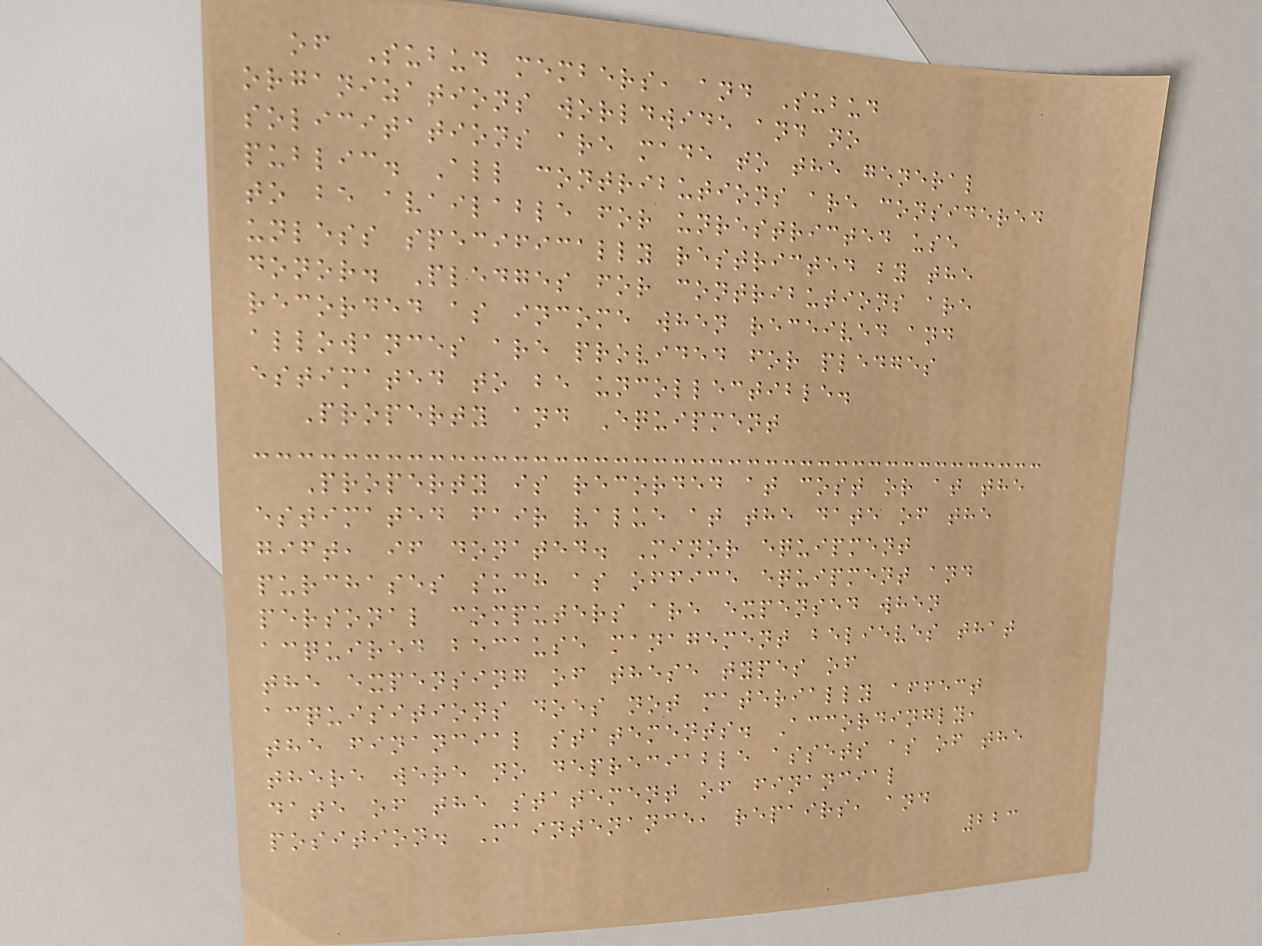of Subud members, and Subud
organizations worldwide and no
solicitations are made to the general
public. All contributions are considered
to be available for unrestricted use
unless specifically restricted by the
donor. Pledges for contributions are
recorded as income when received and
allowances are provided for pledges
estimated to be uncollectible.
Property and Equipment
Property is recorded at cost or at the
estimated fair value at the date of the
gift, if donated. Minor equipment
purchases such as office equipment and
personal computers are expensed when
acquired because management believes that
the expensing of these types of
acquisitions does not materially affect
the financial statements. Accordingly,
there were no depreciable assets as of the
date of the statement of financial
position. Maintenance, repairs, and
223
